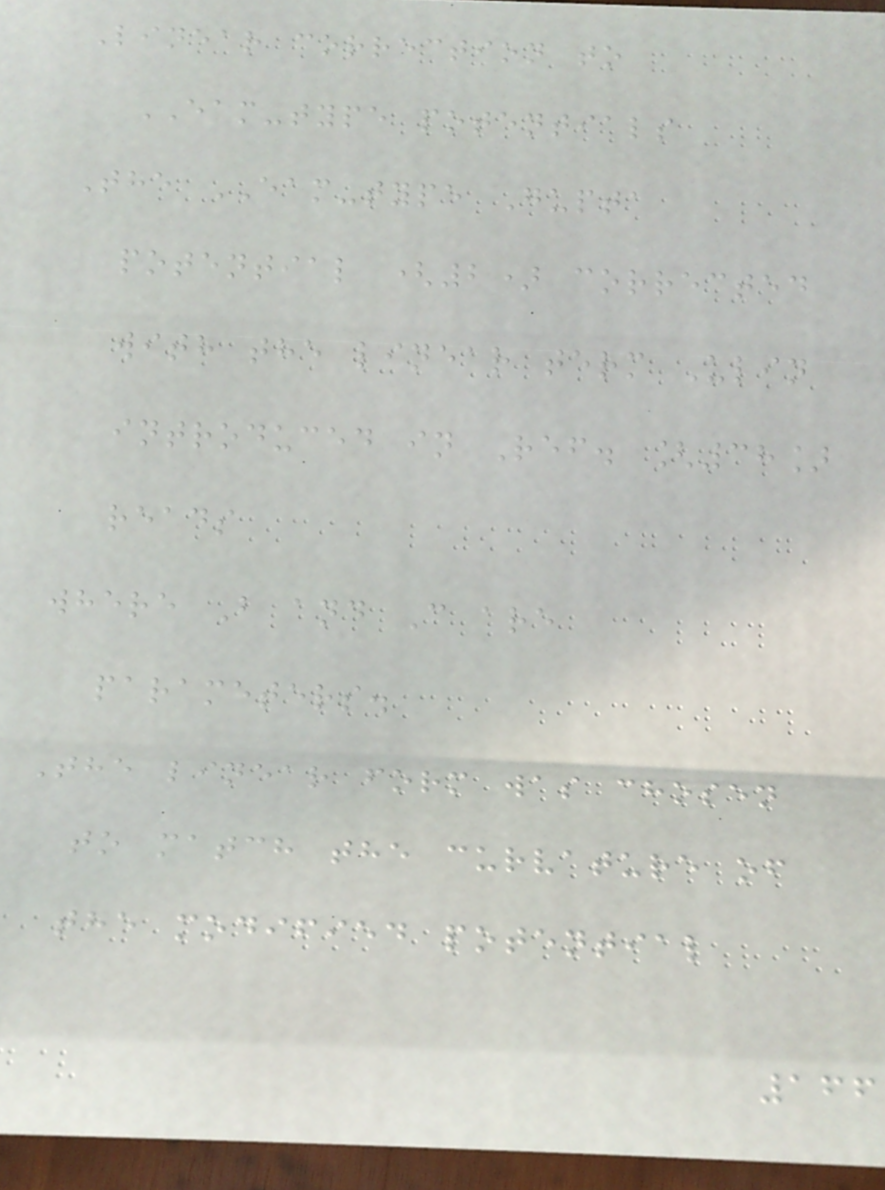Linear correction to
EAM-type potentials
The EAM-type Gupta
potential (2) corrected
with the linear term Ulin
introduced in Ref. [38]
reads
where B and C are
parameters.
The linear form was chosen
to match the curvature of
the modified potential
166
